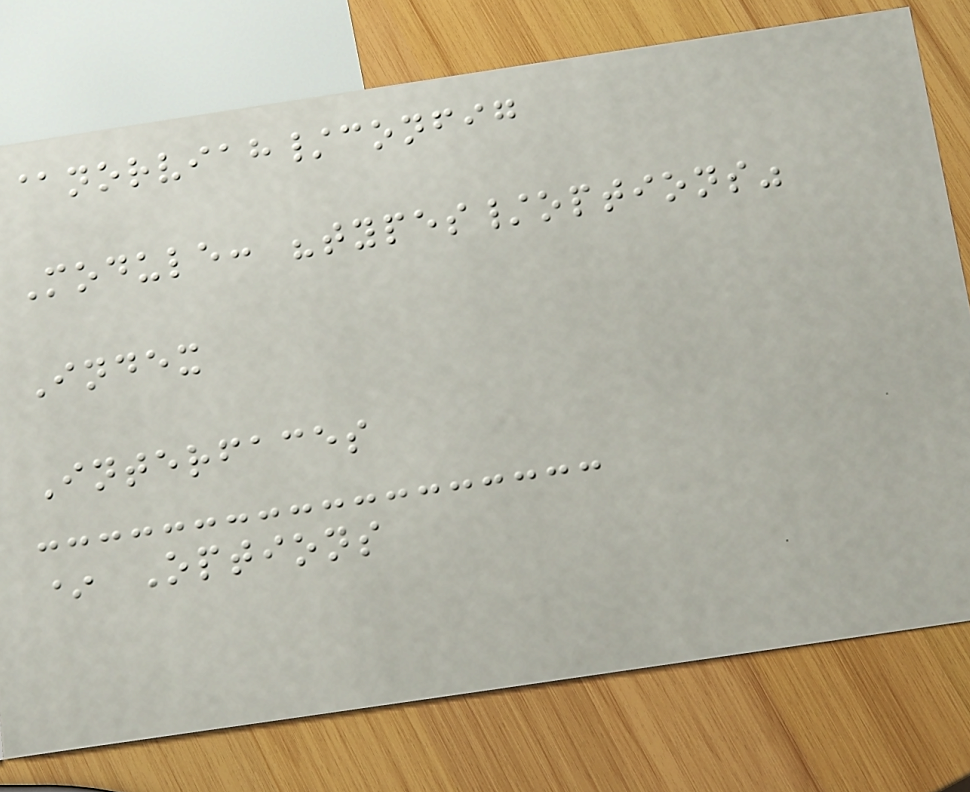@norviah/config
Module: "types/options"
Index
Interfaces
* Options
